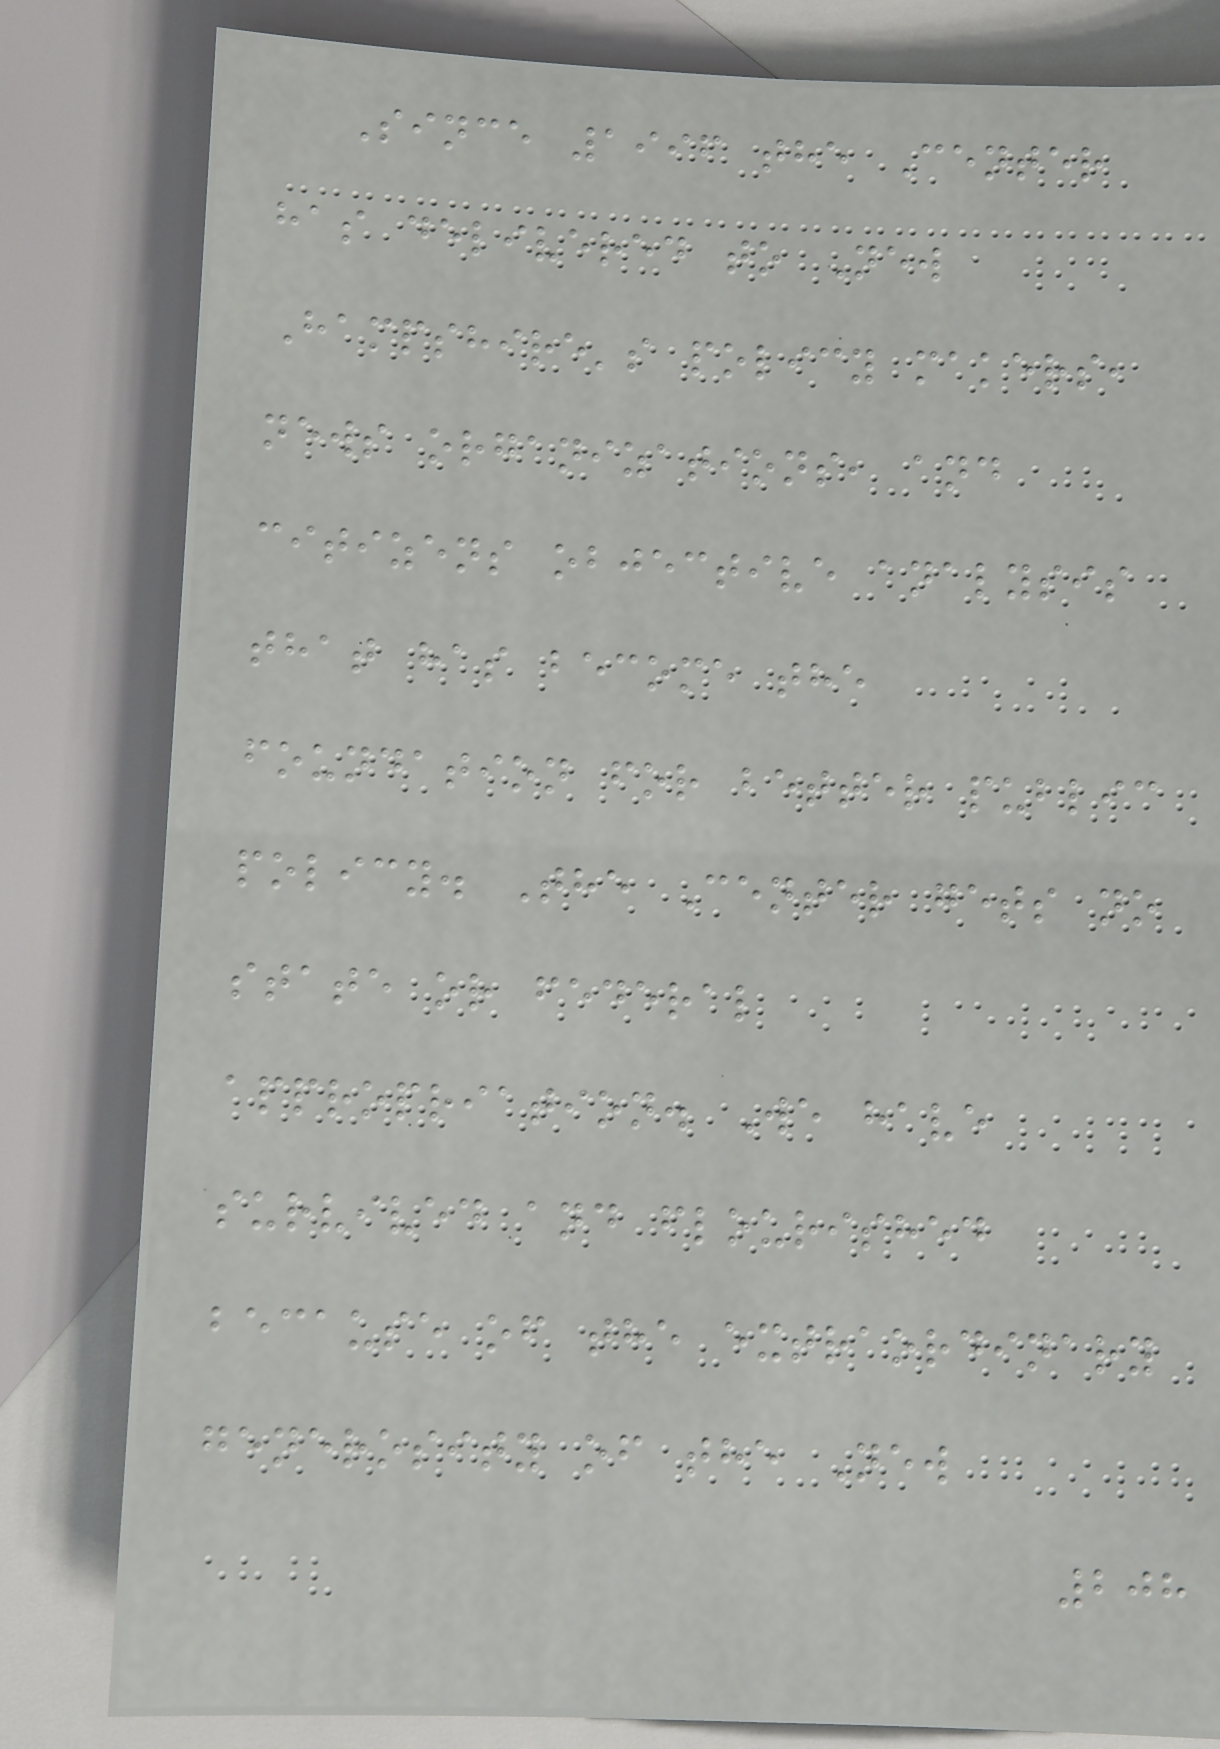Since 1996 the Center
has delivered to New
Hampshire's policy makers,
news organizations, and
citizens objective analysis
that has become the
foundation for better public
policy. The Center gets no
state or federal
appropriation. We have
survived and flourished
because of the extraordinary
generosity of the New
208
